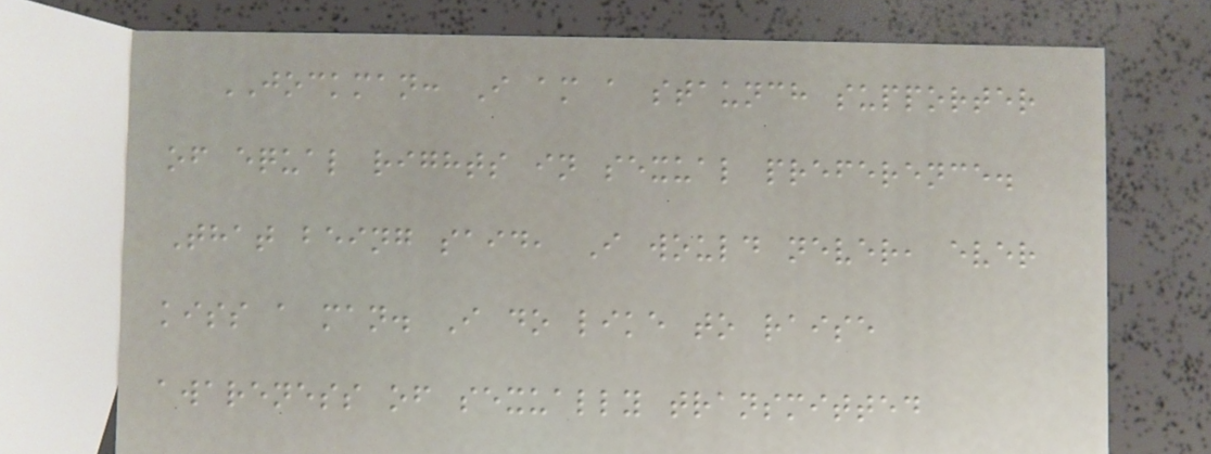JOCKMAN: I am a staunch supporter
of equal rights in sexual preference.
That being said, I would never, ever
kiss a man. I do like to raise
awareness of sexually transmitted
